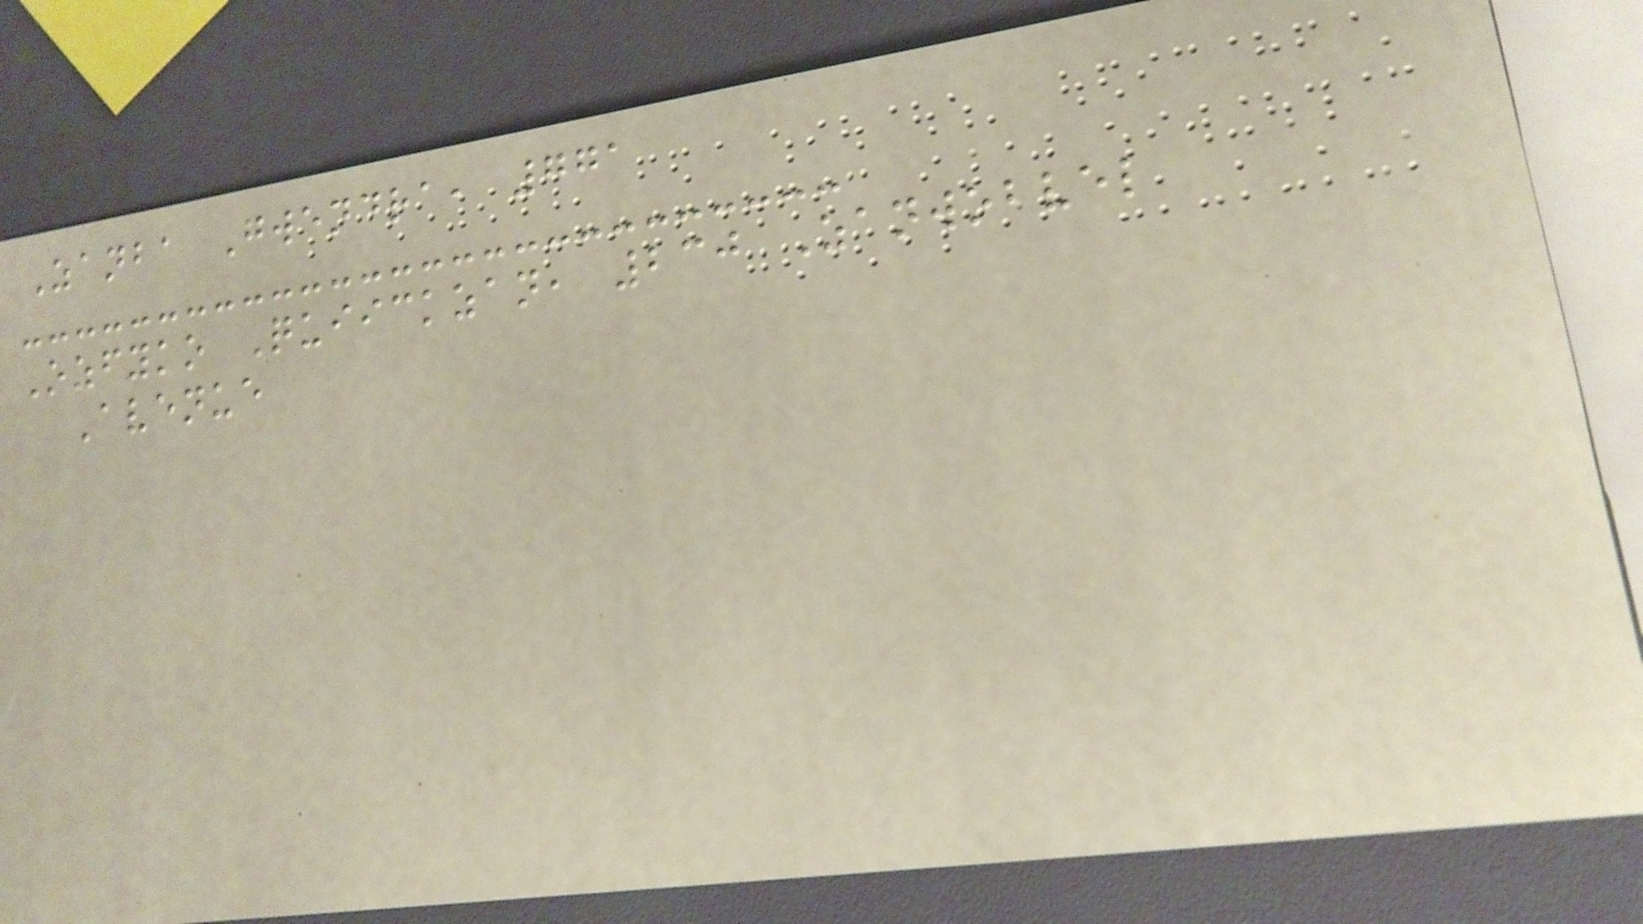Zanba Gwendra, 771
Ozfyko Quiickzan, 230 Zanwobvel
Avenue
